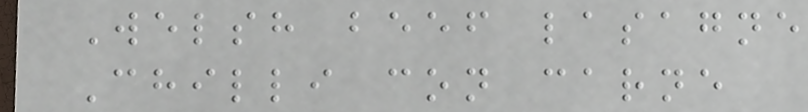Welsh beef lasagne
Chilli con carne
